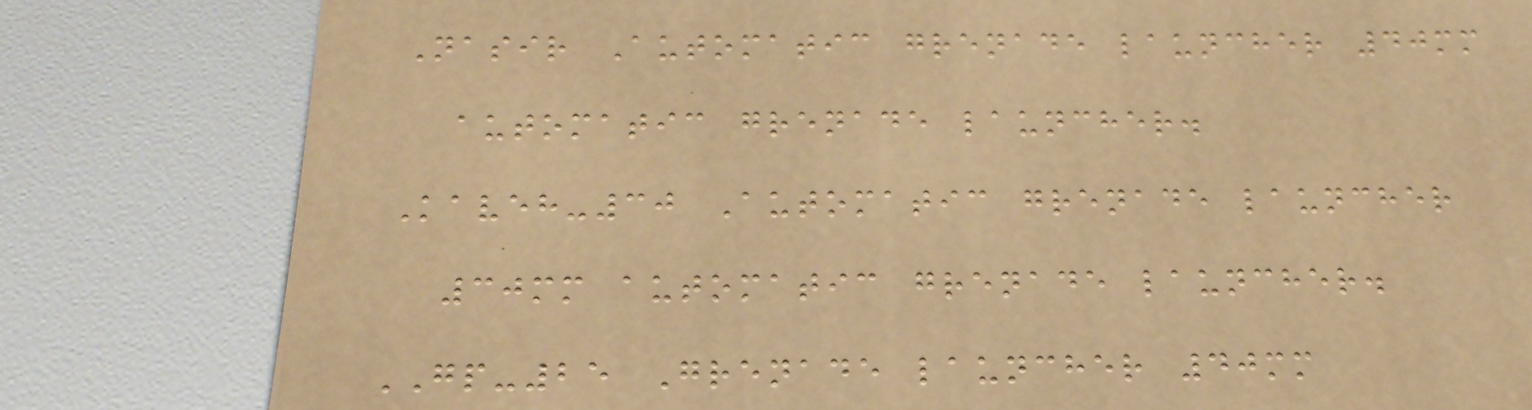Nasir Automatic grenade launcher 40mm
automatic grenade launcher.
Kaveh-30 Automatic grenade launcher
30mm automatic grenade launcher.
GP-25 Grenade launcher 40mm
